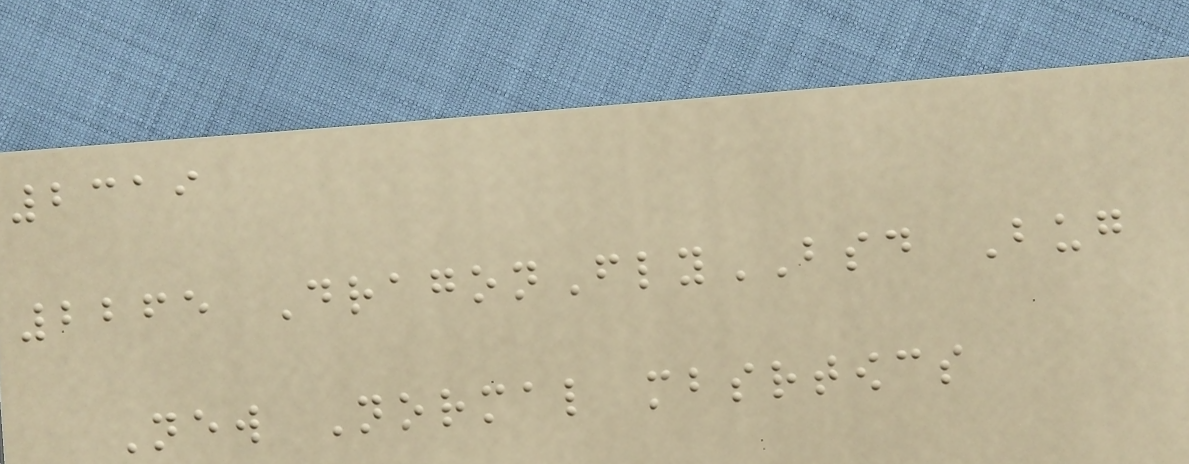2319
2265 DragonFlyBSD Bug
New Normal mbsrtowcs
